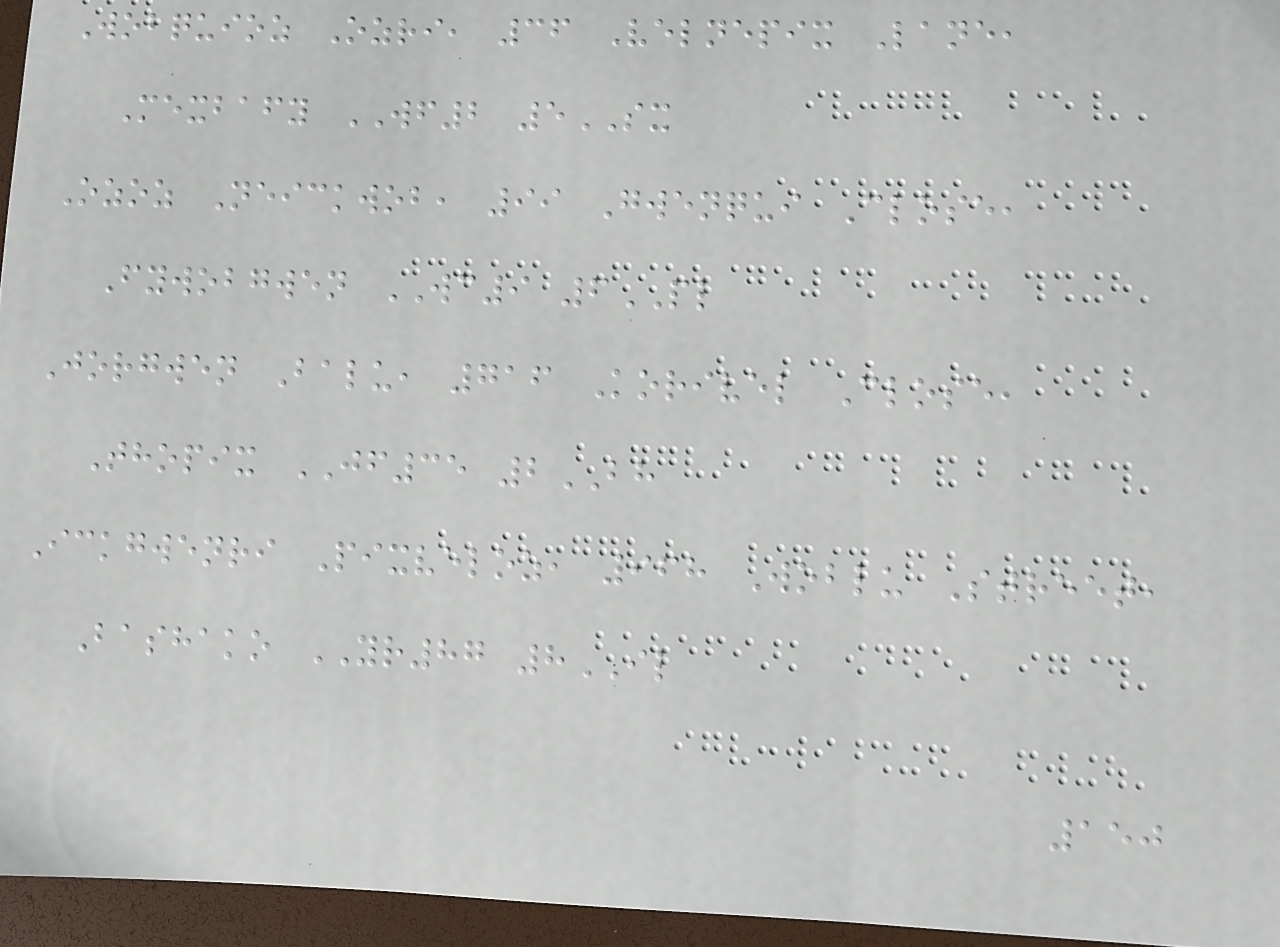Wobquioz Ozri, 36 Velnepix Lane,
Mexbafy WF2 5SX
Ozoz Neickwob, 99 Gwenqui Close,
Fywobgwen WC9 6PL
Jorgwen Balu, 716 Korivel Close,
Thopix JF35 2BH
Ickgwenri Pixveloz, 968 Woblu Street,
Bashako YR87 8IL
150
